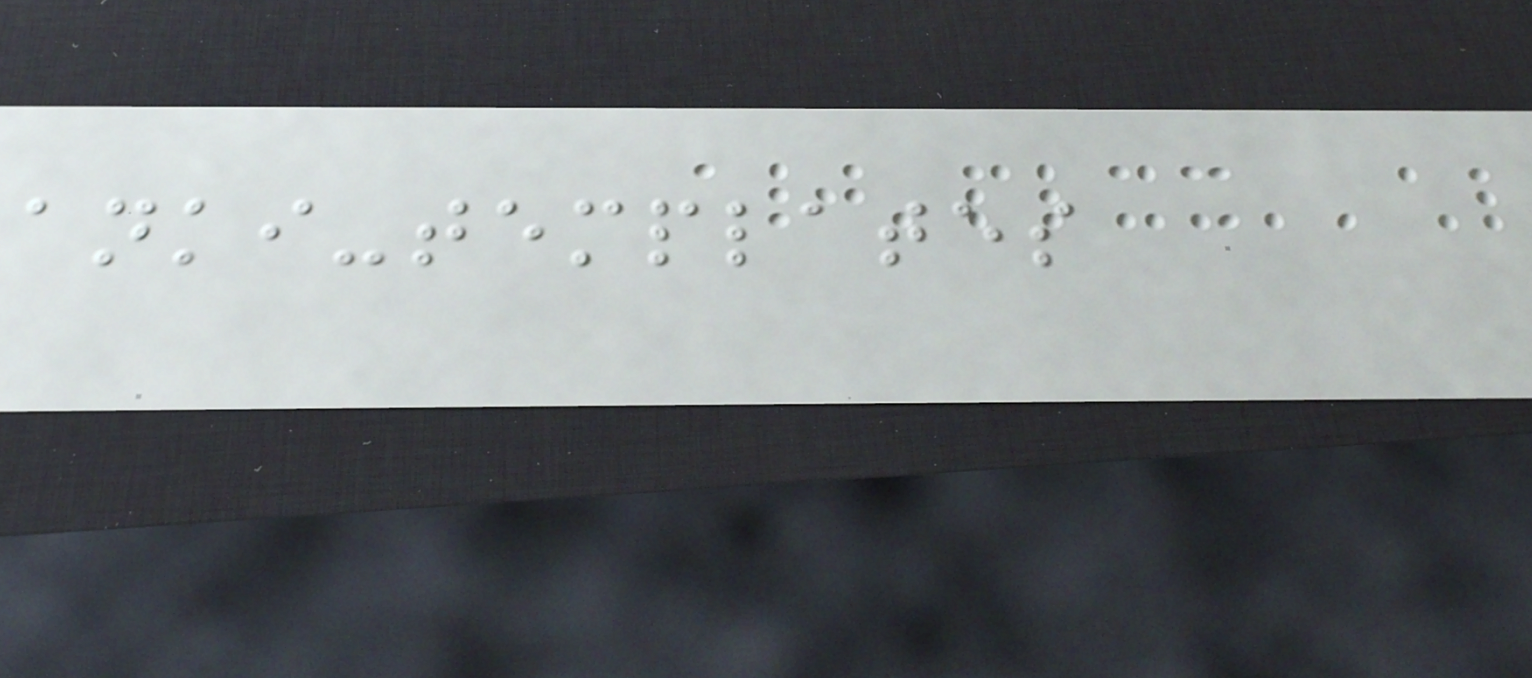anki-templates
